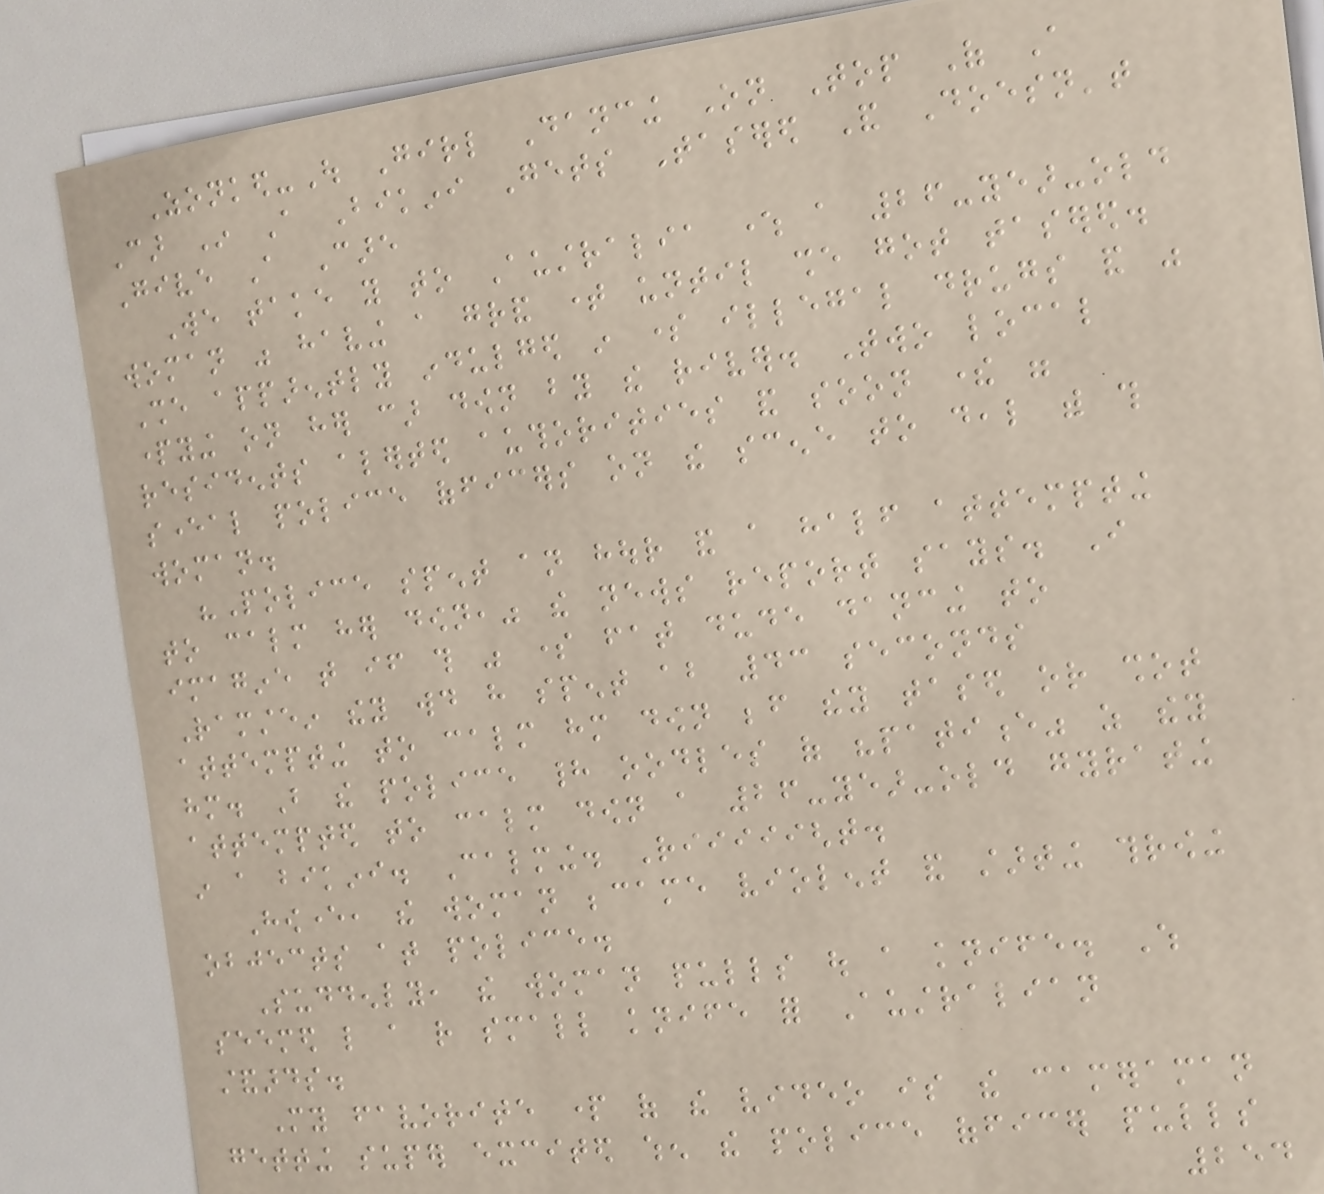Zonked-Out Girl Dancing On Top Of A
Car In A Bikini Gets Tasered And Doesn't
Give A Care
We take you to Australia where a 26-year-old
woman was having a grand time until she got tasered.
She apparently indulged in some illegal drugs and was
partying on her car down by the river. Two local
residents alerted authorities and soon there were
several police officers on the scene to deal with this
woman.
"Police spent an hour and a half attempting
to calm her down," the news report says. I
imagine that if this was some fat dude dancing to
Ramstein they would have spent about 43 seconds
attempting to calm him down before they tased or shot
him. But the police had oodles of "patience" as they
attempted to calm down a 26-year-old gyrating
in a bikini. Calming. Riiiiight.
However, the woman became violent and starting throwing
objects at police.
Suddenly, the woman pulls out a knife. Which
seemed like a rather small knife for Australian
standards.
My favorite part of the video is the cameraman
getting super excited when the police officer pulls
254
